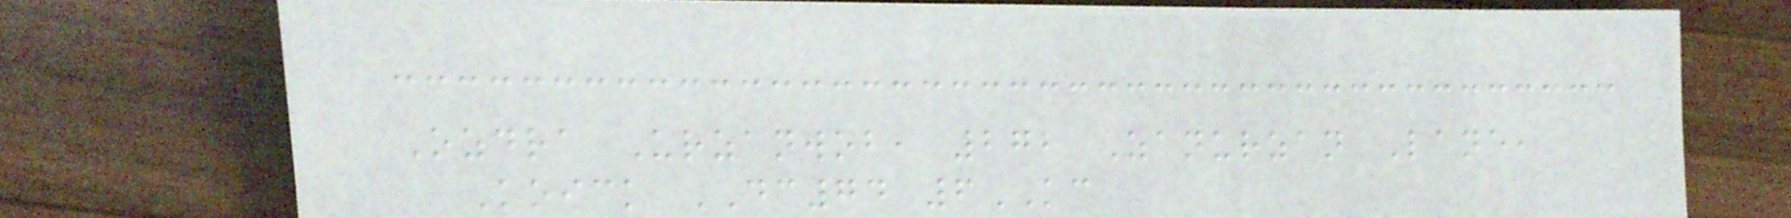Ozdra Urzanwob, 272 Zanurzan Lane,
Koick DC74 6KC
